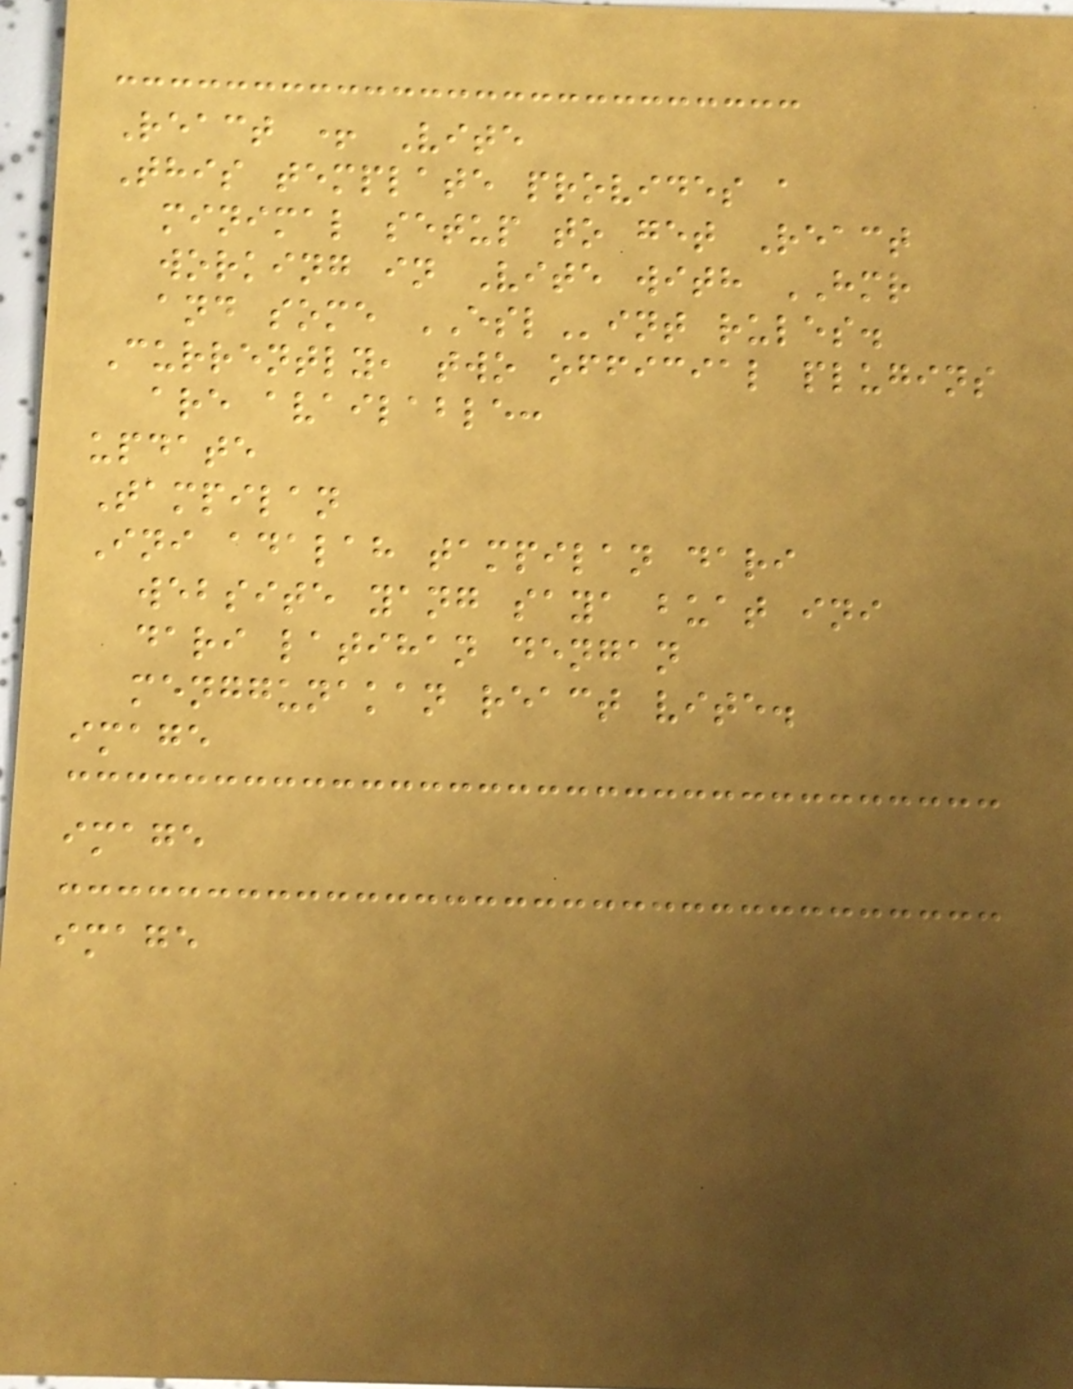React + Vite
This template provides a
minimal setup to get React
working in Vite with HMR
and some ESLint rules.
Currently, two official plugins
are available:
update
Tampilan
Ini adalah tampilan dari
website yang saya buat ini
dari latihan dengan
menggunakan react vite.
image
image
image
